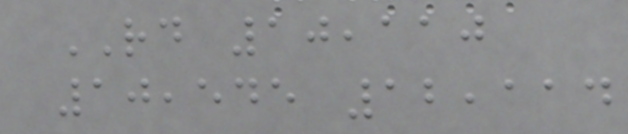RD 10,110
10,545 12,114
